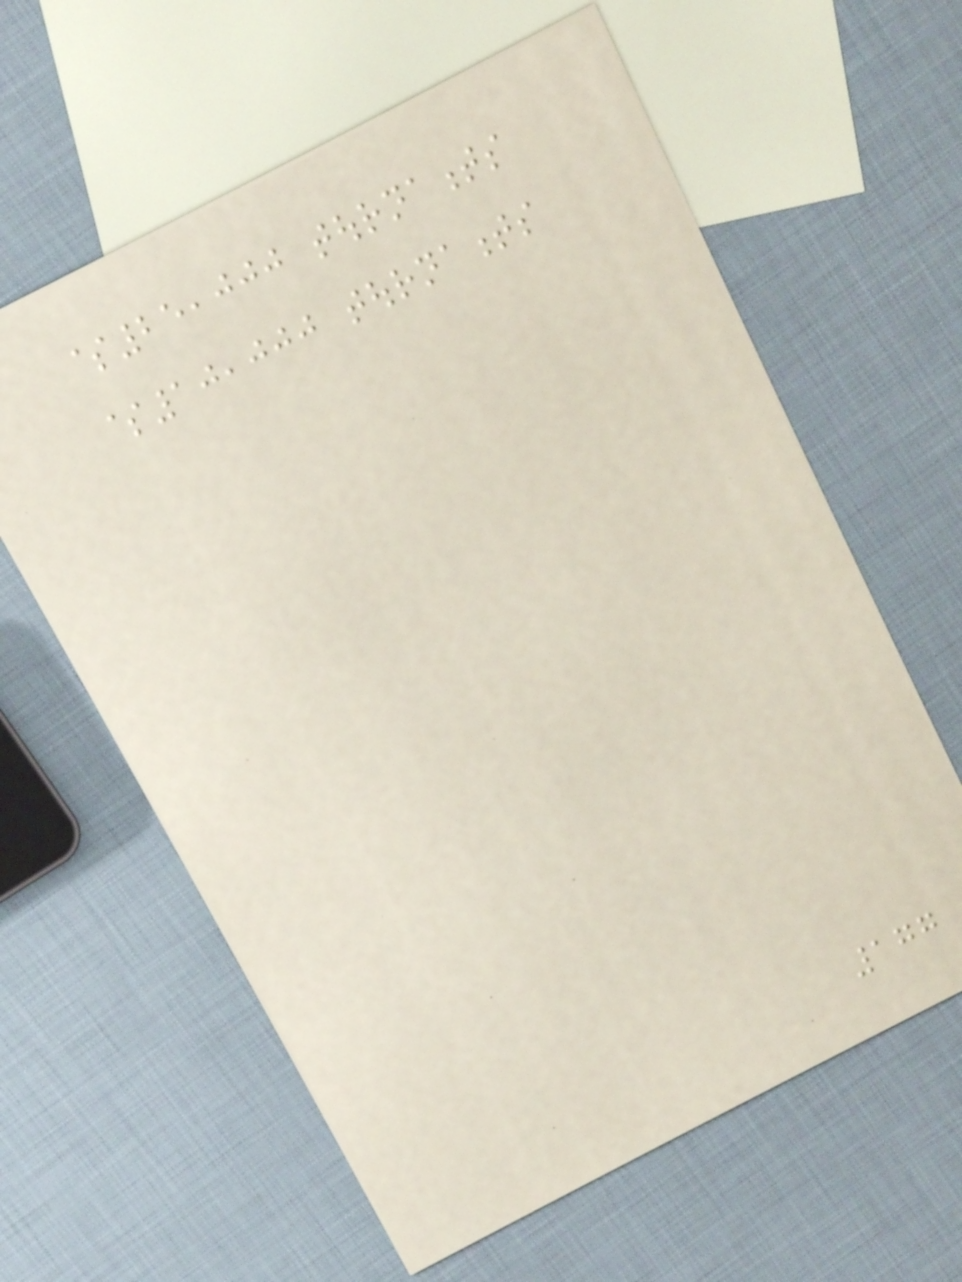$25,000 tournaments
$10,000 tournaments
177
